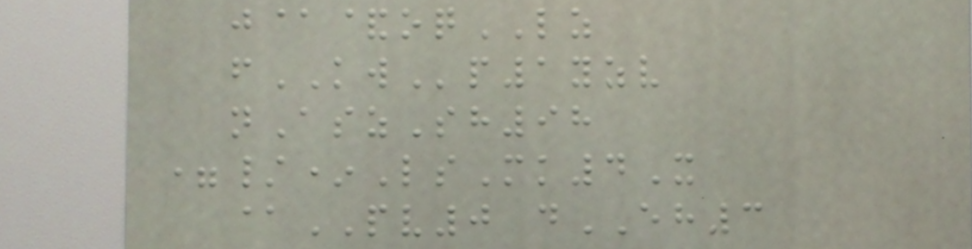j@&oqLZ
fKWp1yzv
nAszSh98
=/*LsMk4X
@PV0 dEH3
